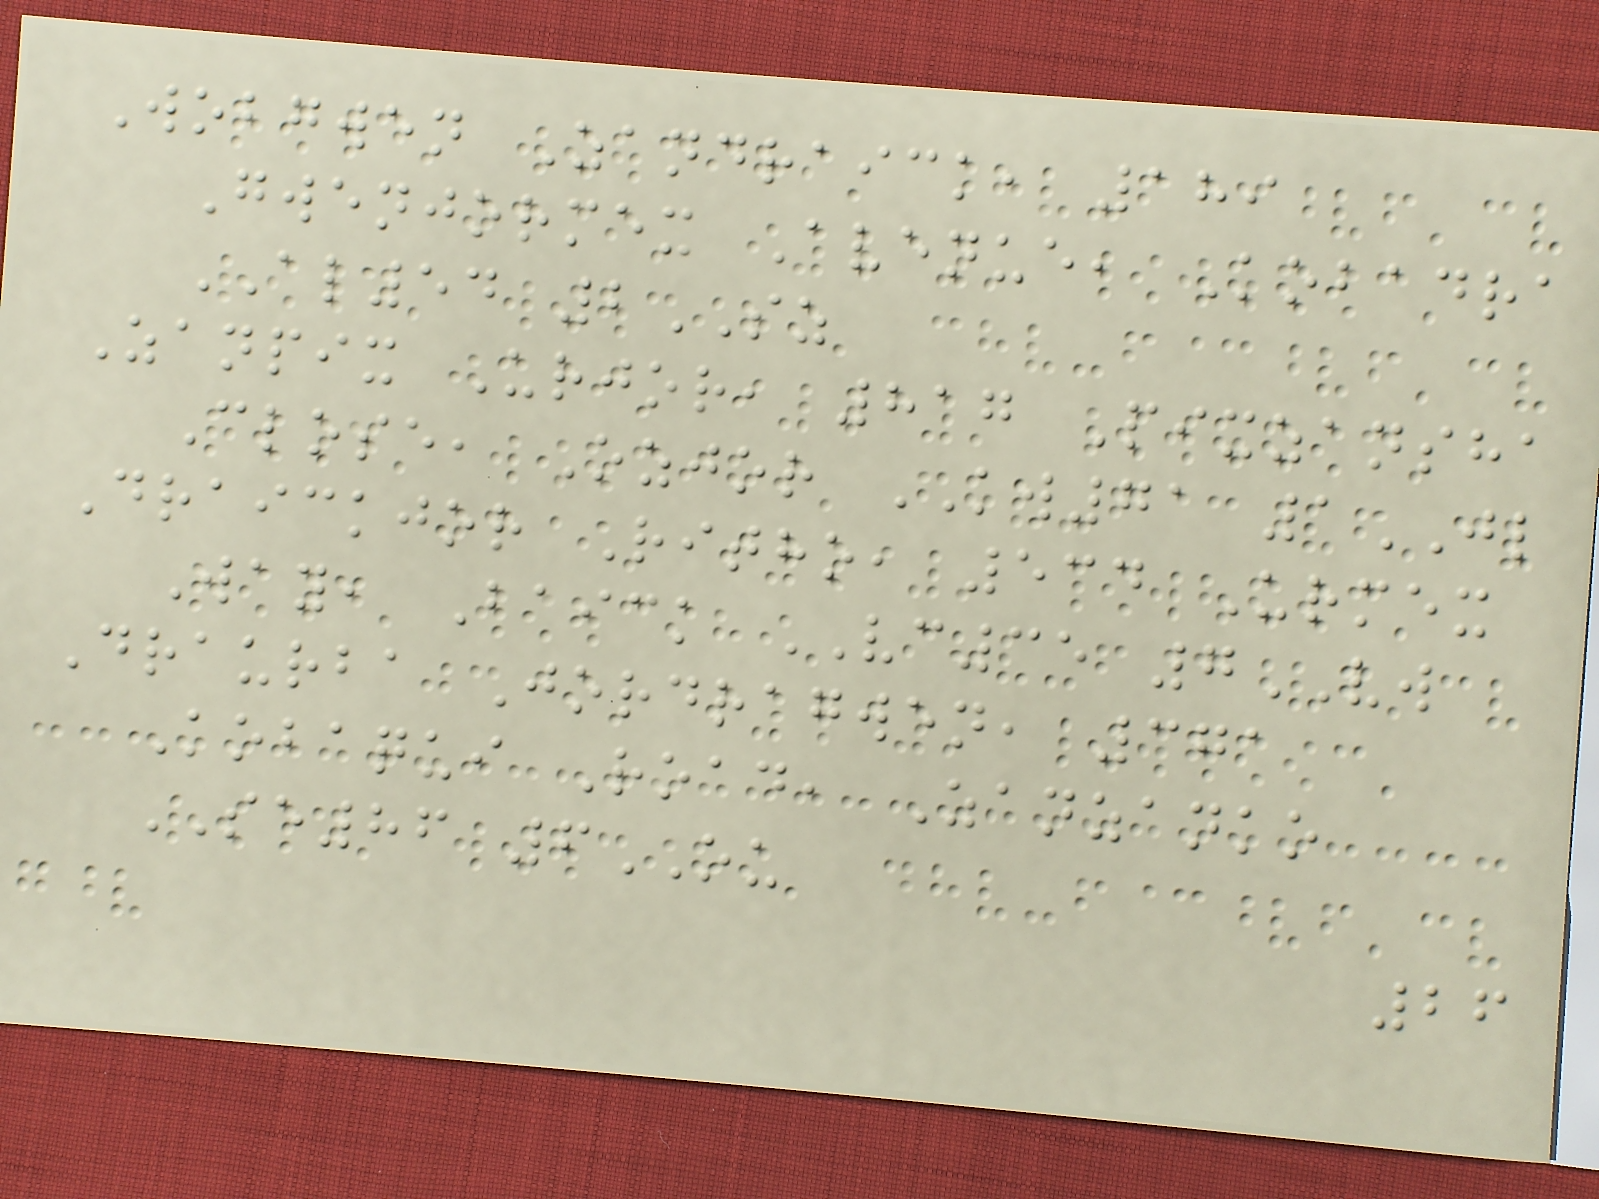Wobgwen Zandraick, 189
Gwenjormex Avenue, Kobadra
AL54 2SZ
Zanpix Urjor, 817 Pixzansha
Close, Ozjor KW71 1JL
Draickjor Ritho, 534 Urmex
Way, Baick VC35 7VW
Draurba Jordragwen, 371
Kobaqui Road, Zanzanko
SE86 6OU
26
